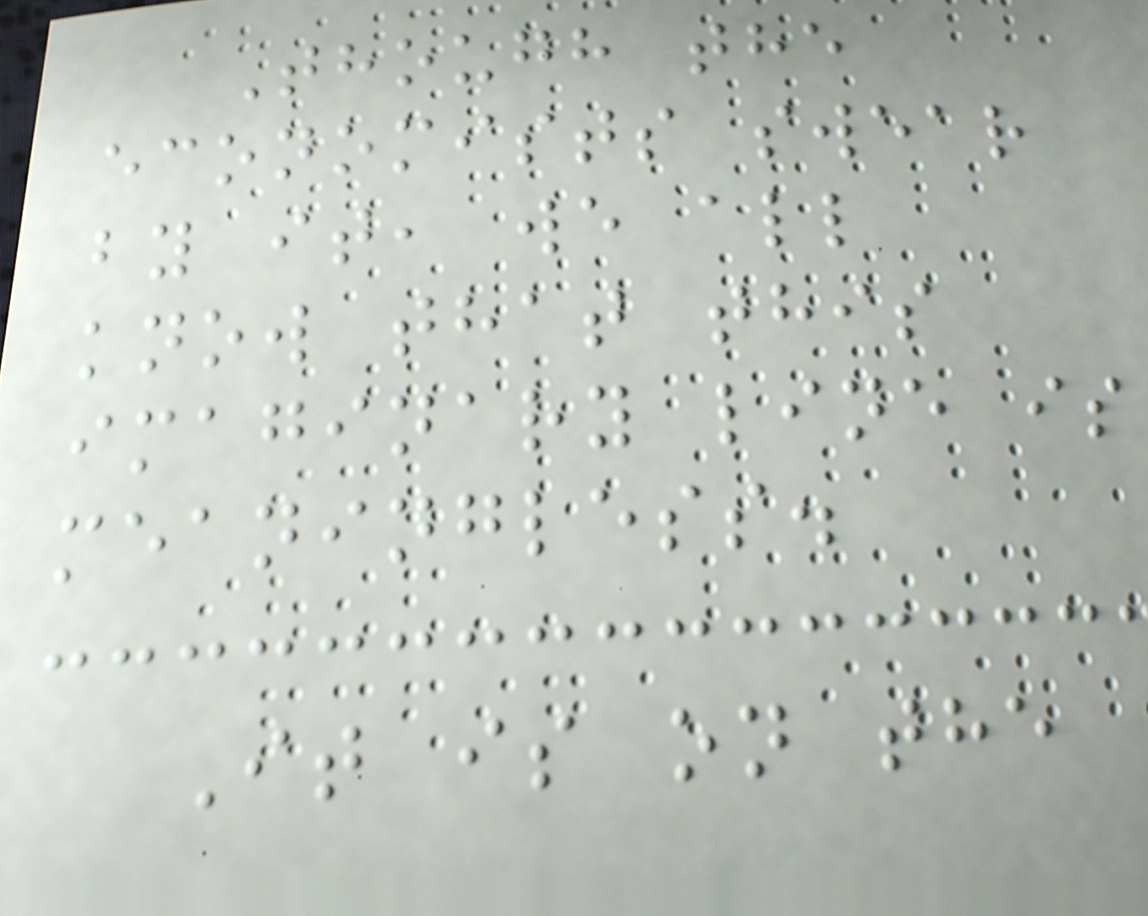Though the
economists swear
by it, we all
know that this
imaginary line is
meaningless.
It is on the
